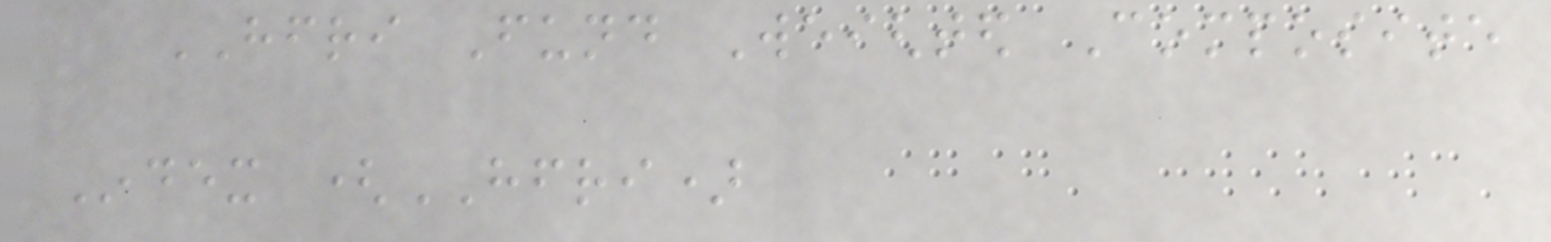HFRI Fund Weighted Composite
Index (HFRI)
